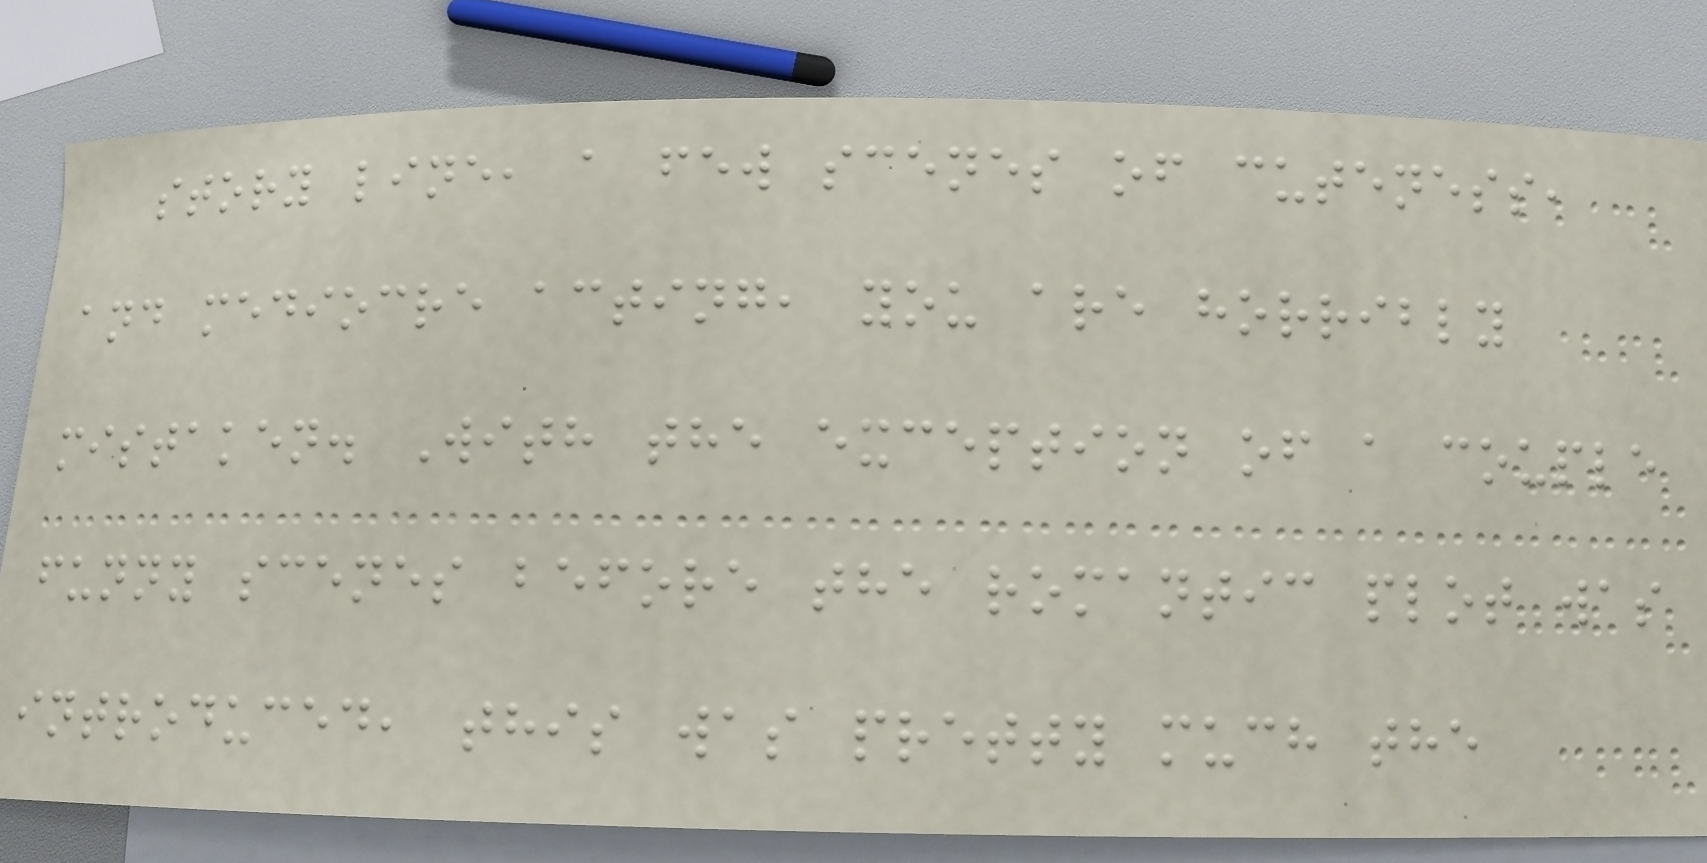story line, a few scenes of cuteness,
and mediocre acting, you are horribly
mistaken. With the exception of a couple
funny scenes before the romantic plot was
introduced, this was pretty much the
